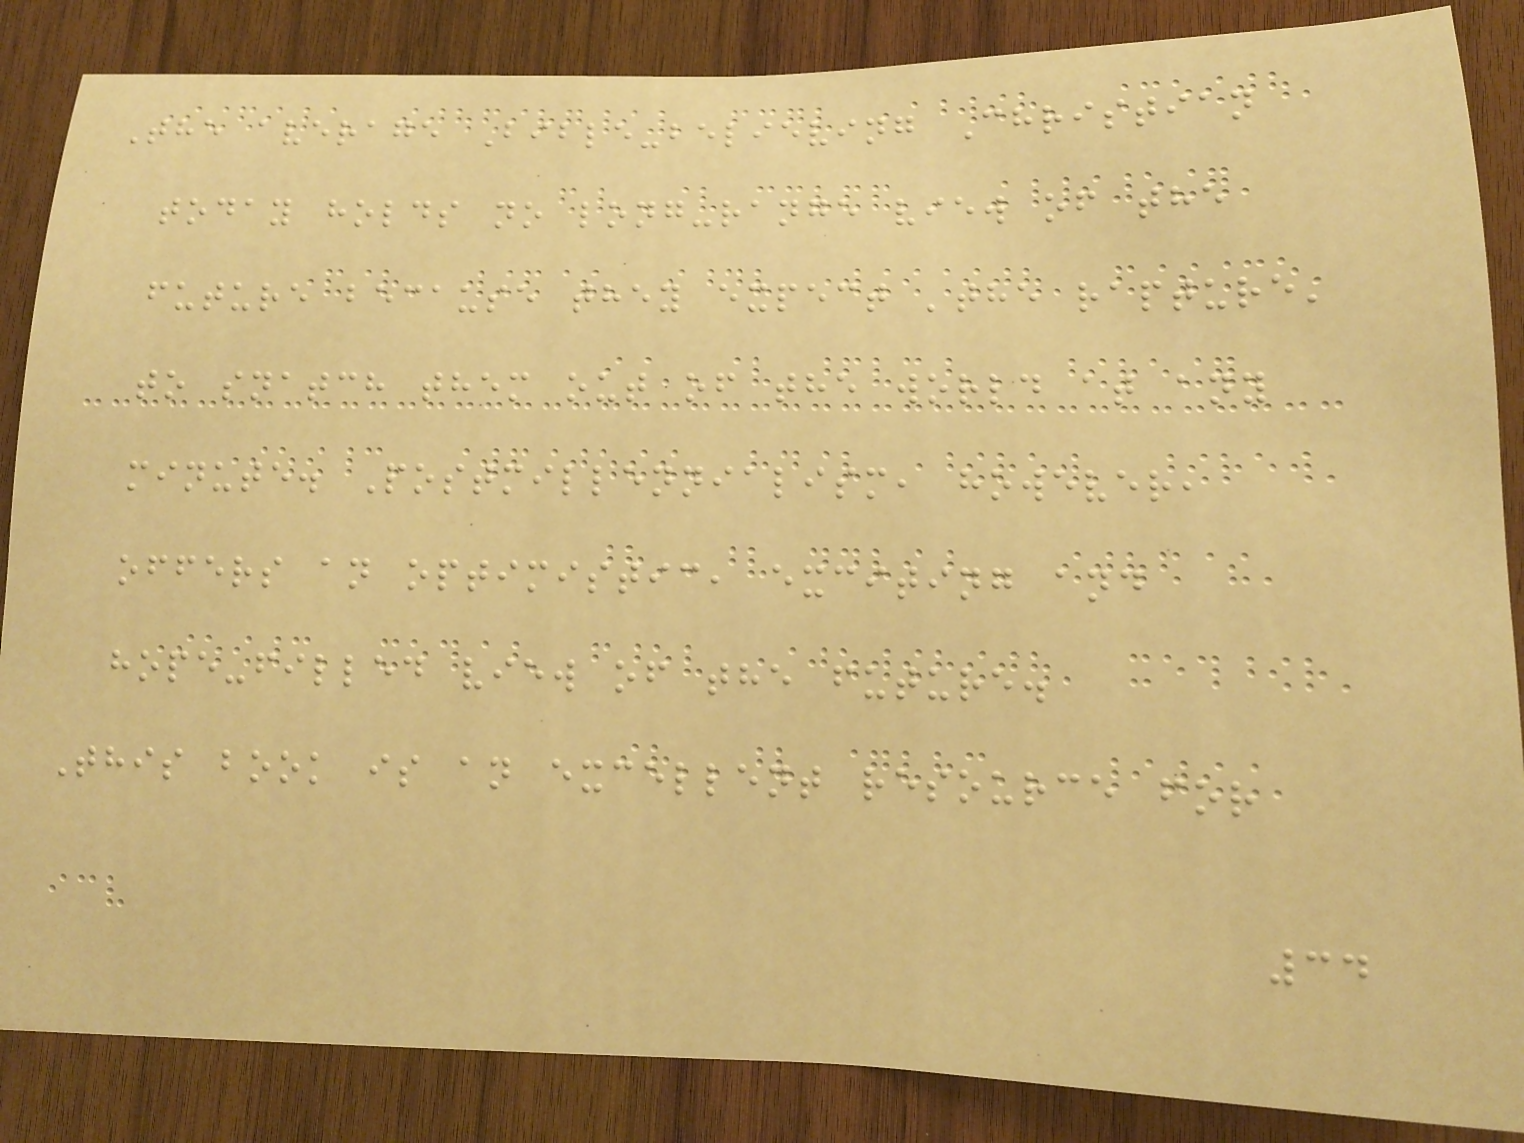The average Bible-believing Christian
today holds no long-range view of the
future because they expect 'the rapture'
to snatch them out of the world at any
minute. Postmillennialism, however,
offers an optimistic, exciting and
hope-filled view of the future.
This book is an excellent resource for
34
